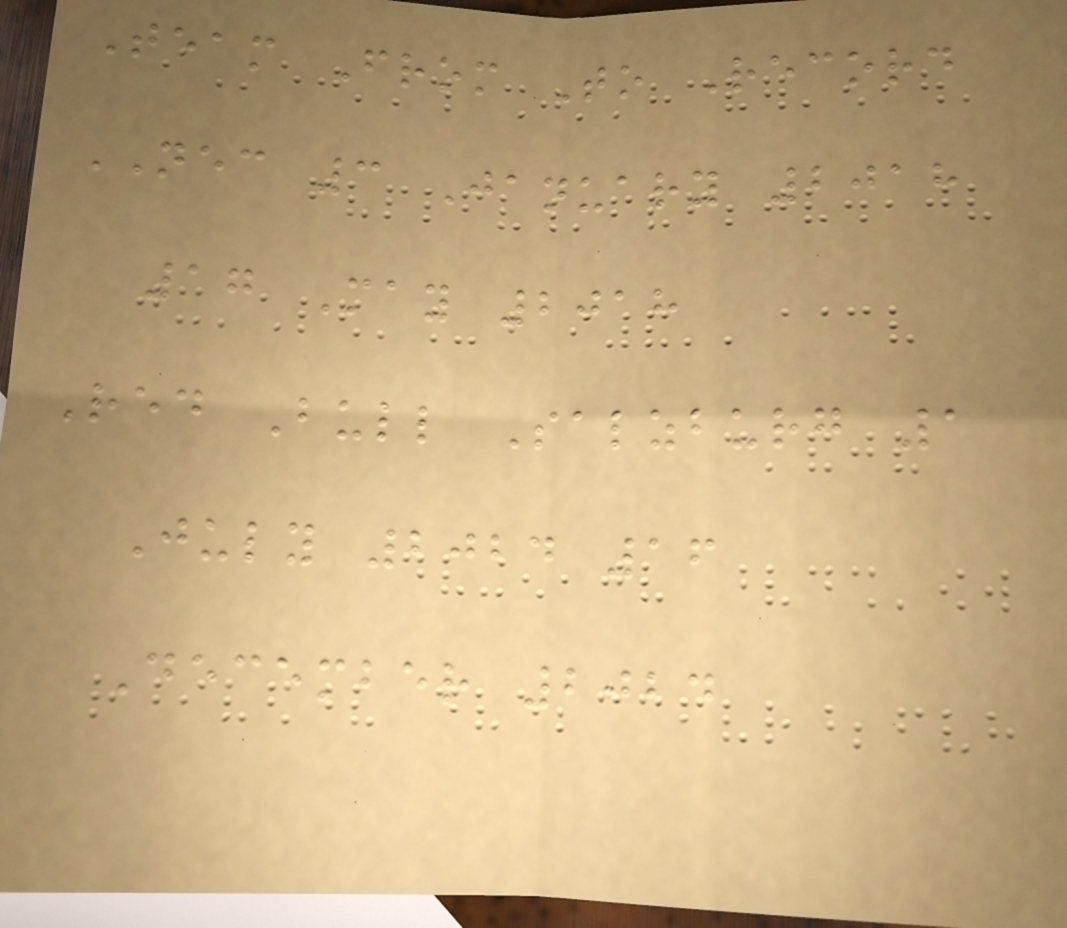Team From To Record
NEC 3 January 2018
17 May 2018
Red Bull Salzburg 1
July 2024 16
December 2024
